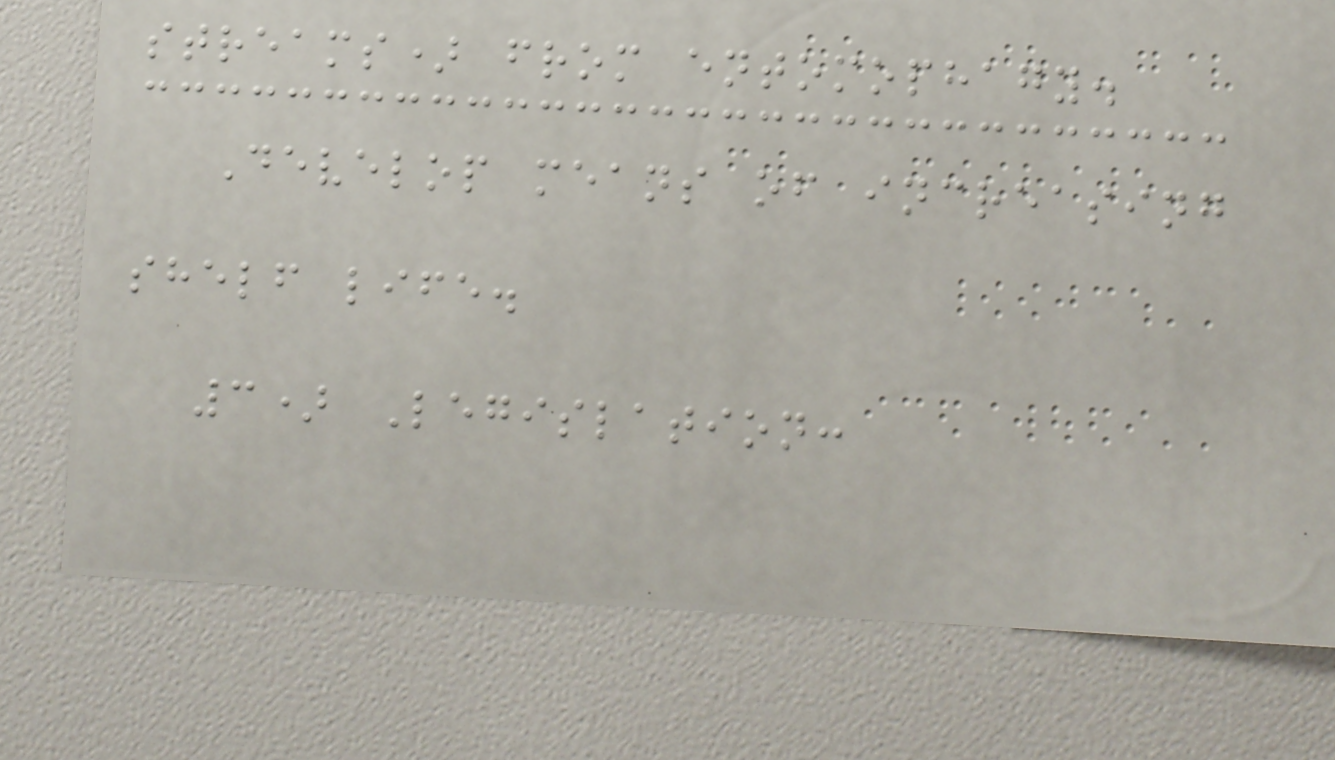streams) from entomophagy.
Develop means of increasing
shelf life.
3) Legislation:
